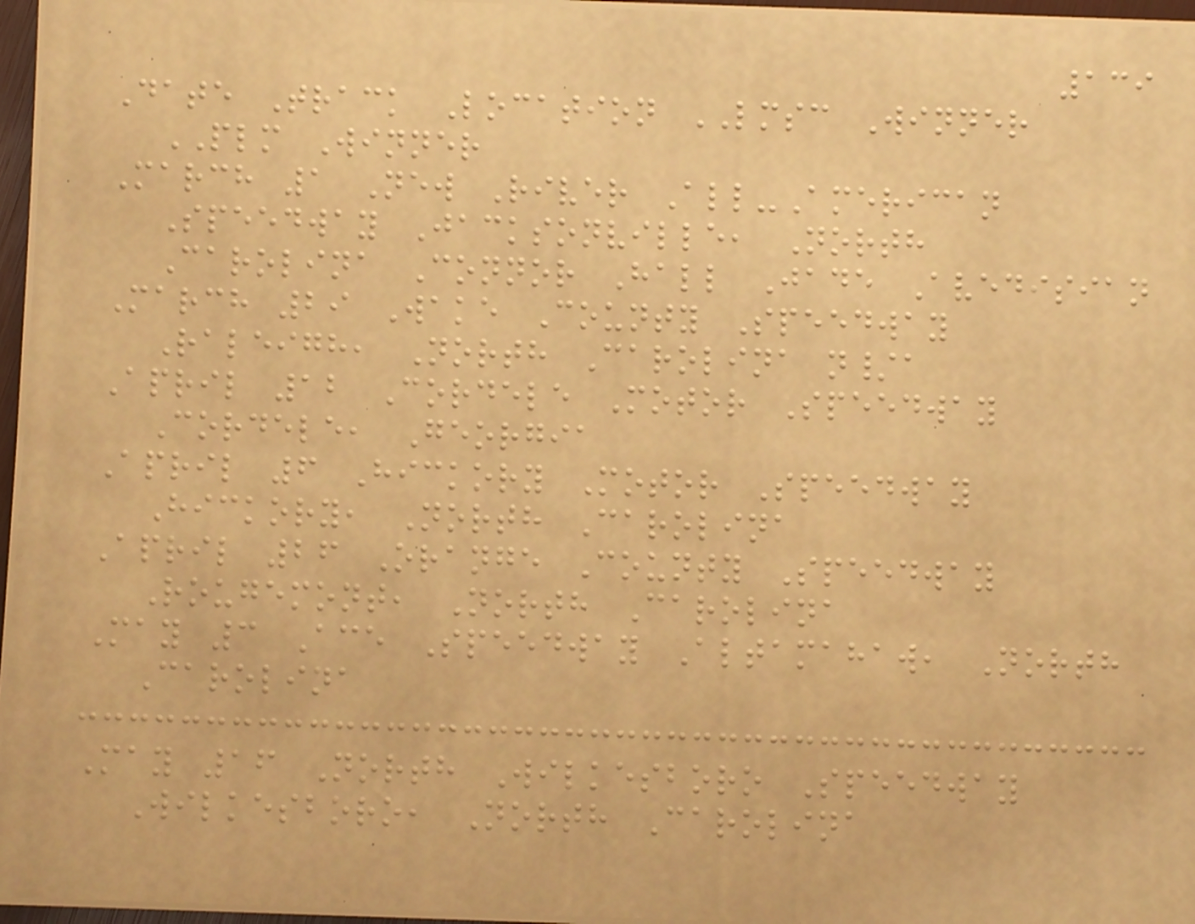139
Date Track Location LMSC Winner
PLM Winner
March 1 New River All-American
Speedway Jacksonville, North
Carolina Connor Hall Jade Avedisian
March 29 Wake County Speedway
Raleigh, North Carolina n/a
April 12 Cordele Motor Speedway
Cordele, Georgia
April 6 Hickory Motor Speedway
Hickory, North Carolina
April 26 Orange County Speedway
Rougemont, North Carolina
May 3 Ace Speedway Altamahaw, North
Carolina
May 16 North Wilkesboro Speedway
Wilkesboro, North Carolina
